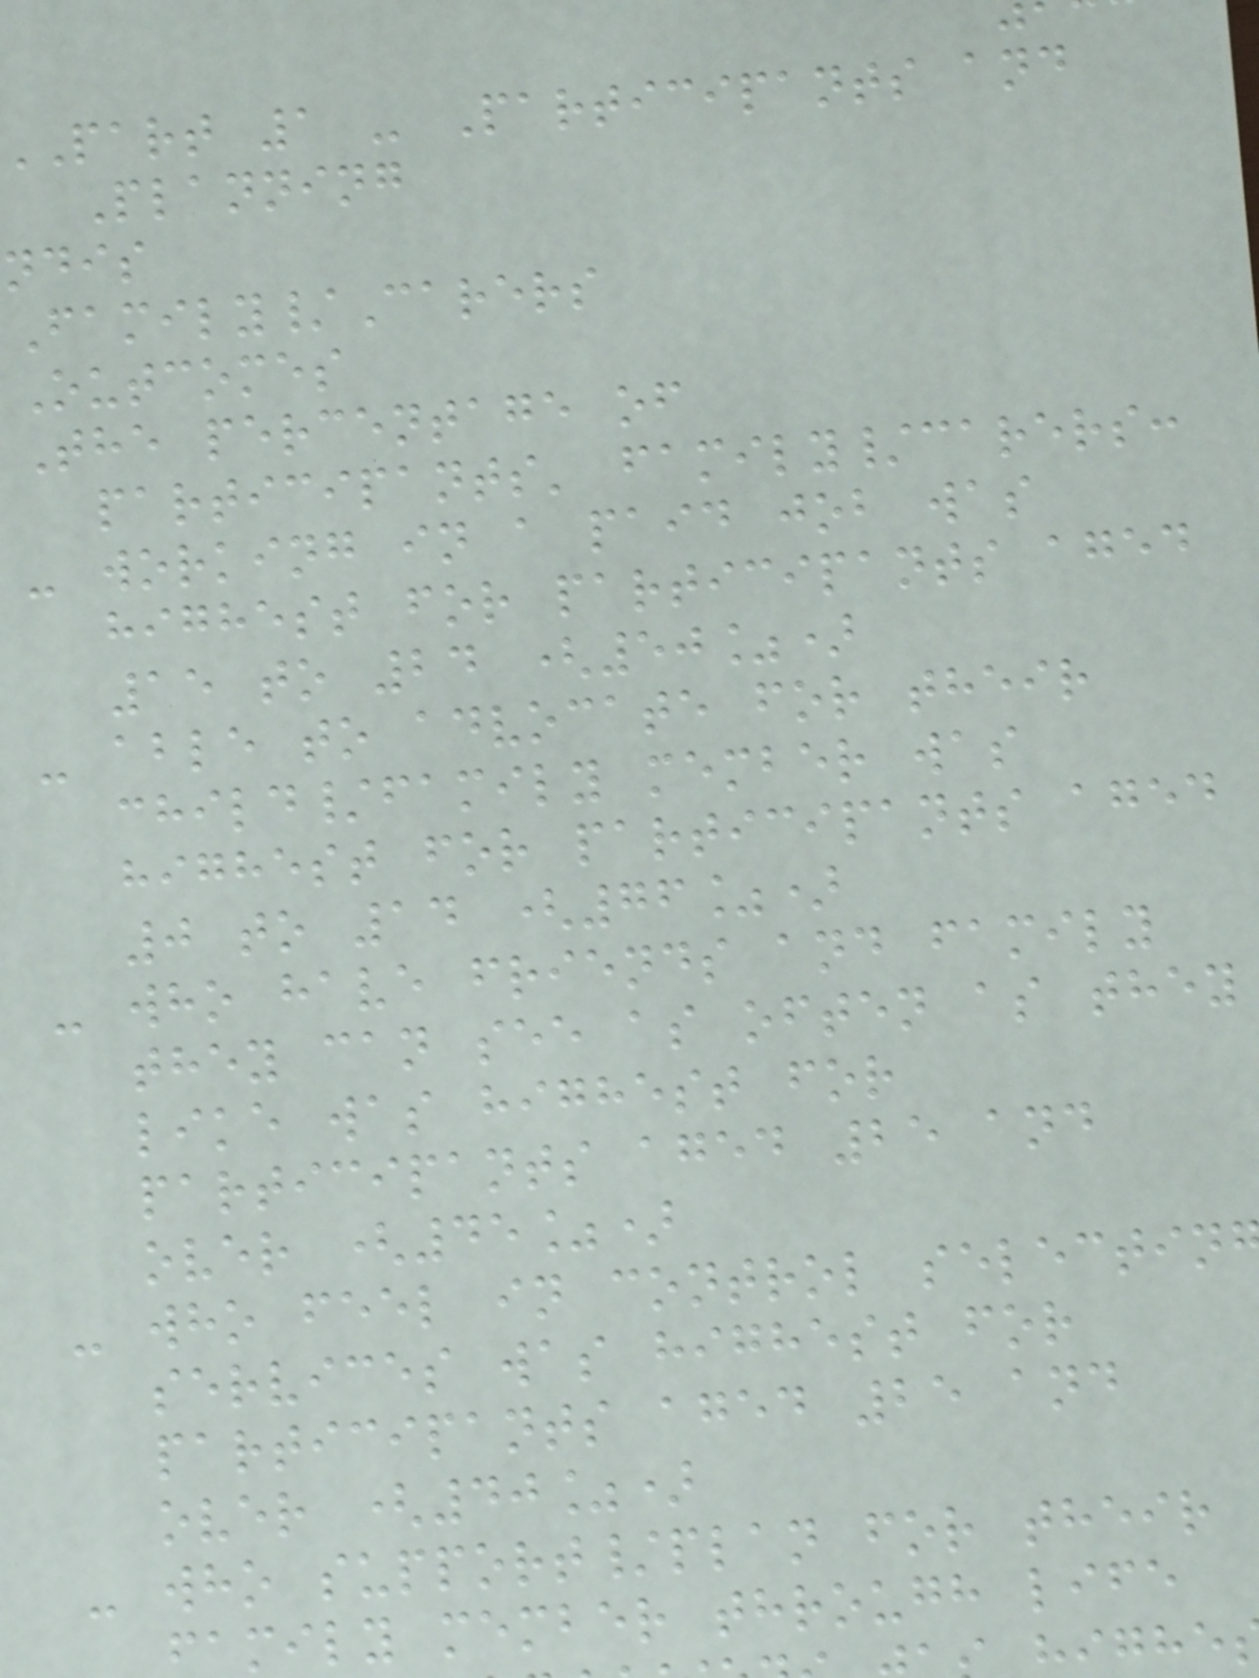part 1 - Participants and
Planning
ndis
Family/Carers
Outcomes
The percentage of
participants' family/carers:
- working in a paid job was
highest for participants aged
15 to 24 (50%)
- able to advocate for their
child/family member was
highest for participants aged
0 to 14 (76%)
- who have friends and family
they can see as often as they
like was highest for
participants aged 25 and
over (45%)
- who feel in control selectin
services was highest for
participants aged 25 and
over (40%)
- who support/plan for their
amily member through life
